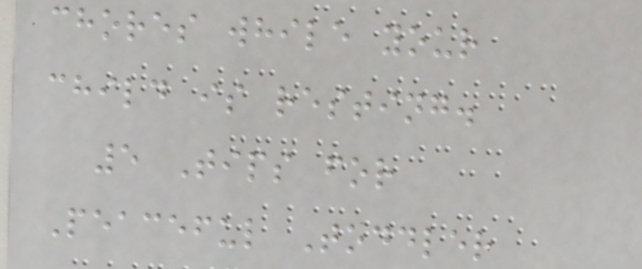chores while your
child is resting.
5 Tips for
Peaceful Toddler
